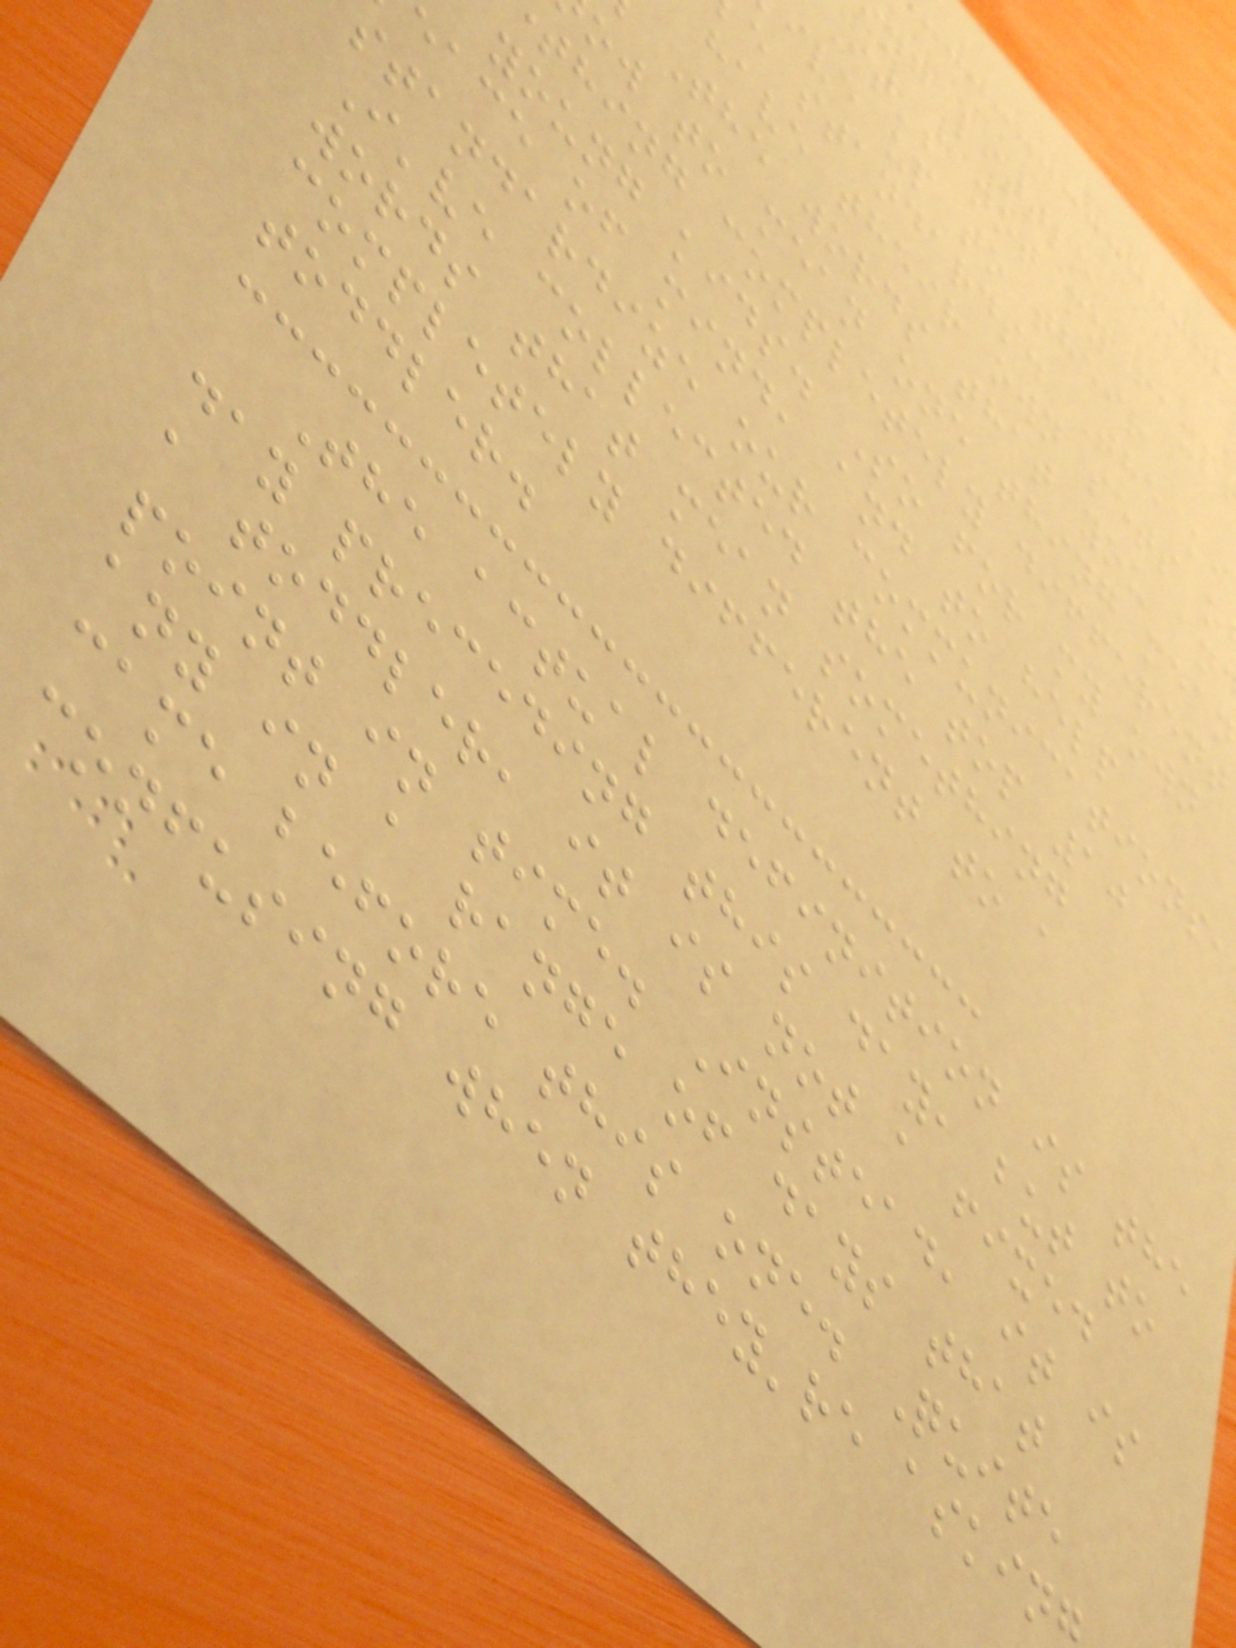ng little
It's not my faul
ive up to their
e standards. The ki
have their own sets o
The words that you an
ow to mean one thing mea
thing completely different
young kids. So for my own
eace of mind, and to help
standardize our communications,
I've collected the top 10
words that mean something
completely different to a
toddler.
The actual definition is the
day preceding this day, but to
a toddler, it is not a fixed
point in time. Instead, it is
any in a range of days that
came before this one. Quite
confusing when they're askin
